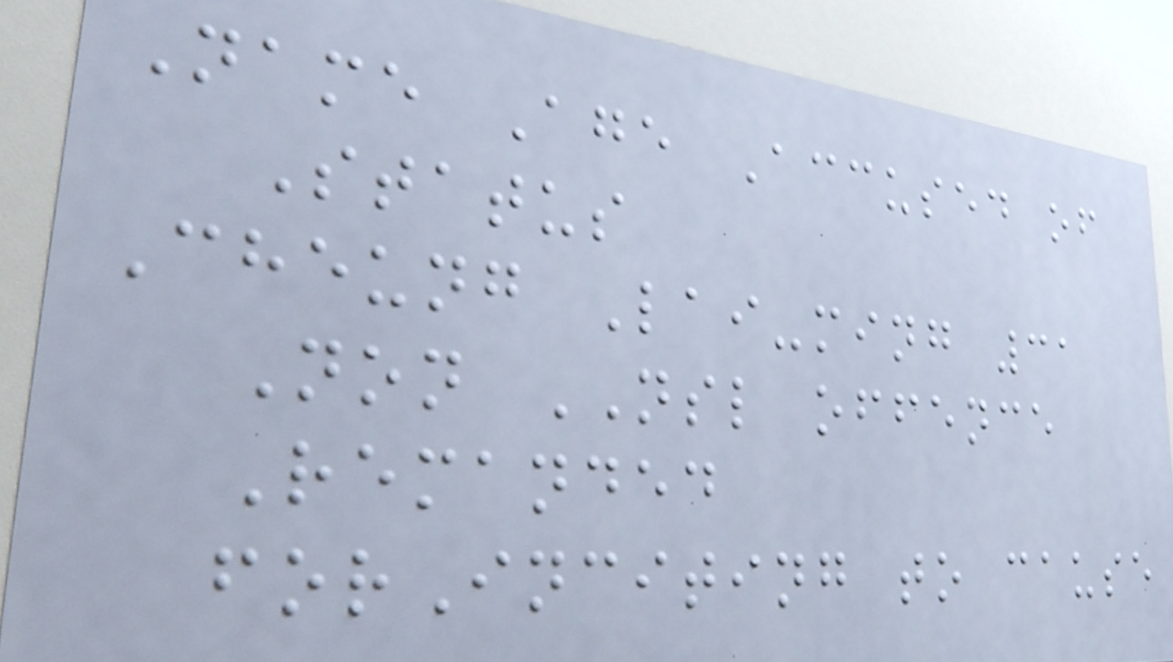Name Age Accused of
Status
Cheung Lai-ming 31
Non NSL offence
Remanded
forInciting to cause
